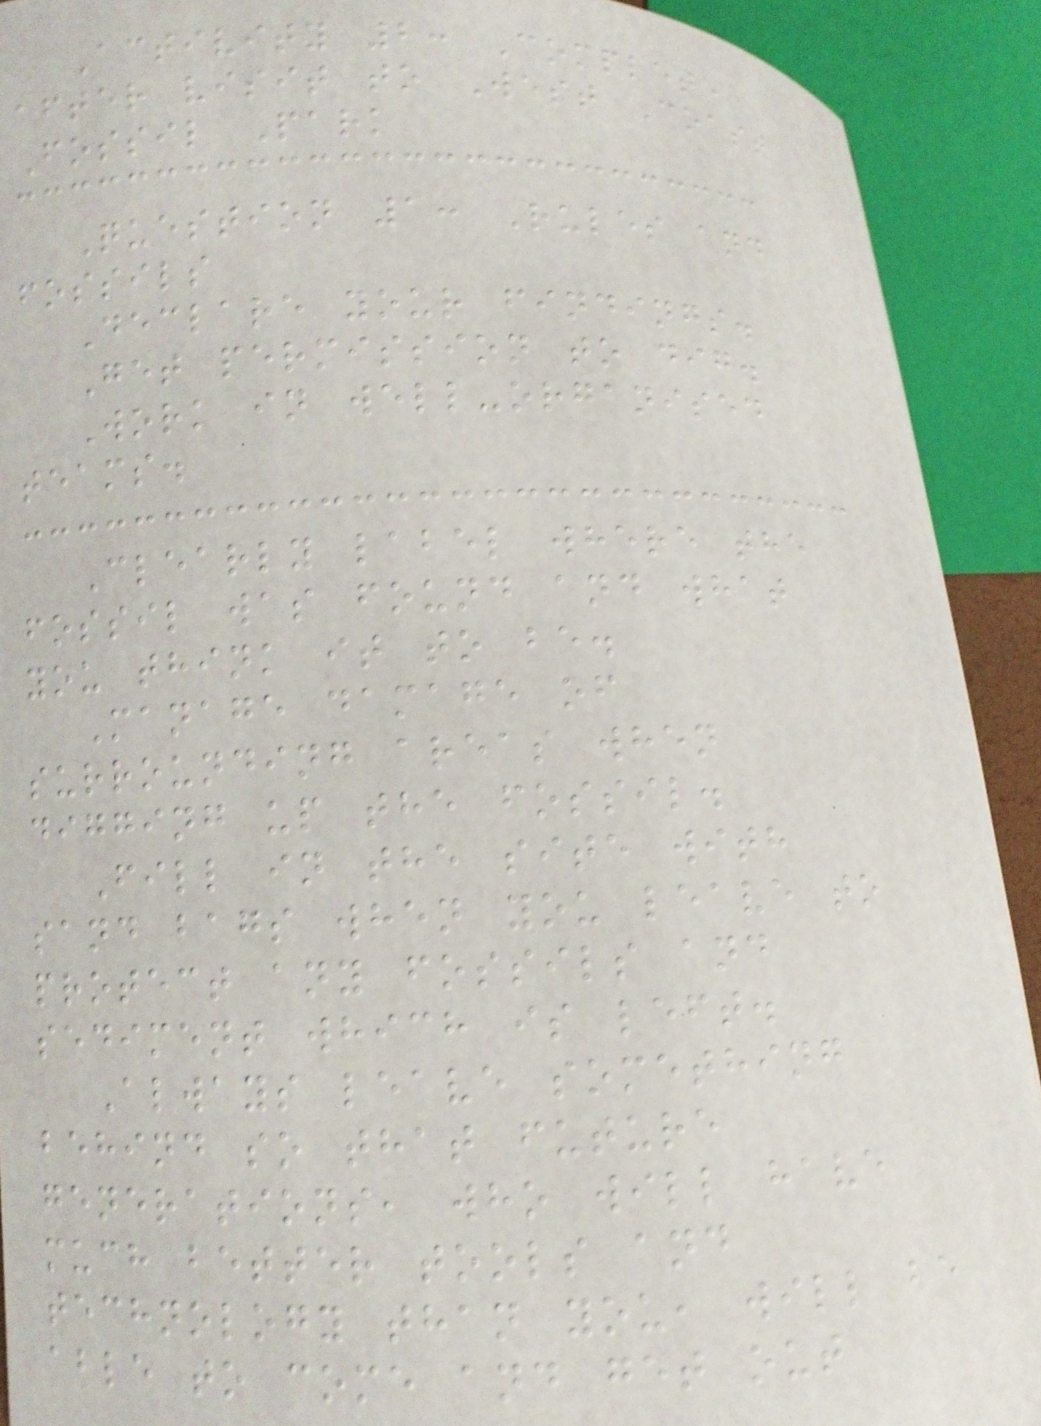Activity 2: Complete
after visit to West Coast
Fossil Park
Question 1: Rules and
fossils
Declare your findings.
Get permission to dig.
Work in well-organised
teams.
Clearly label where the
fossil was found and what
you think it to be.
Manage damage of
surrounding areas when
digging up the fossil.
Fill in the site with
sand bags when you leave to
protect any fossils and
sediment which is left.
Always leave something
behind so that future
generations, who will have
much better tools and
technology than you, will be
able to come and get out
